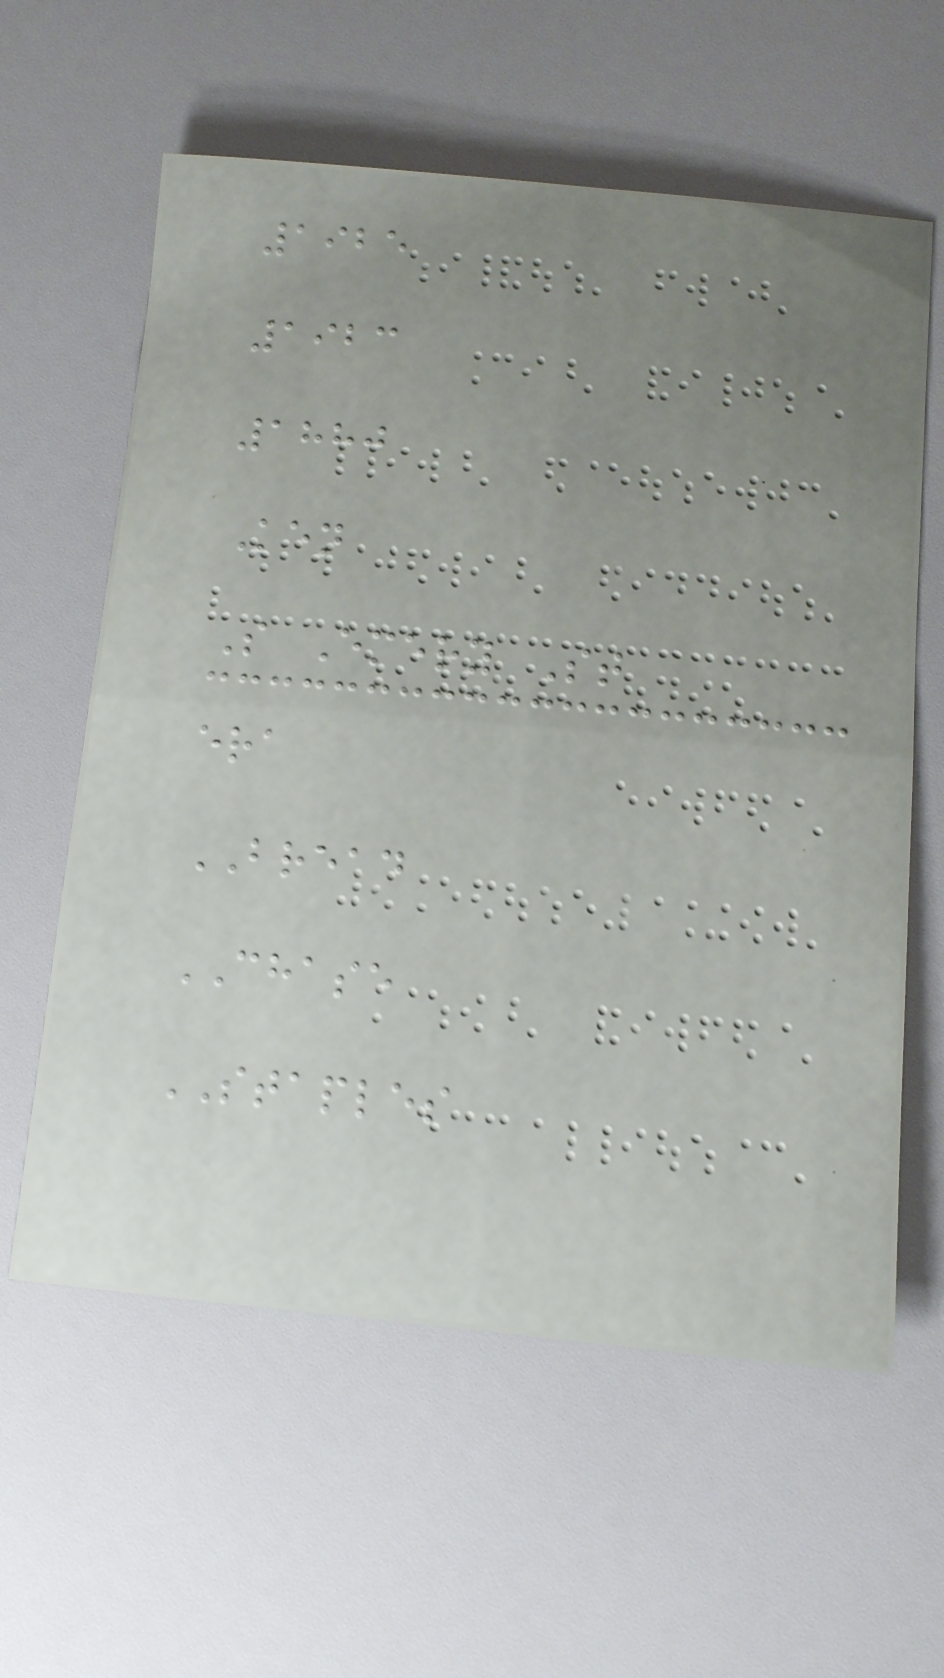1925
1923
1880
Ken
S Emery St
era
BREAD
CHASE
STAPLES
